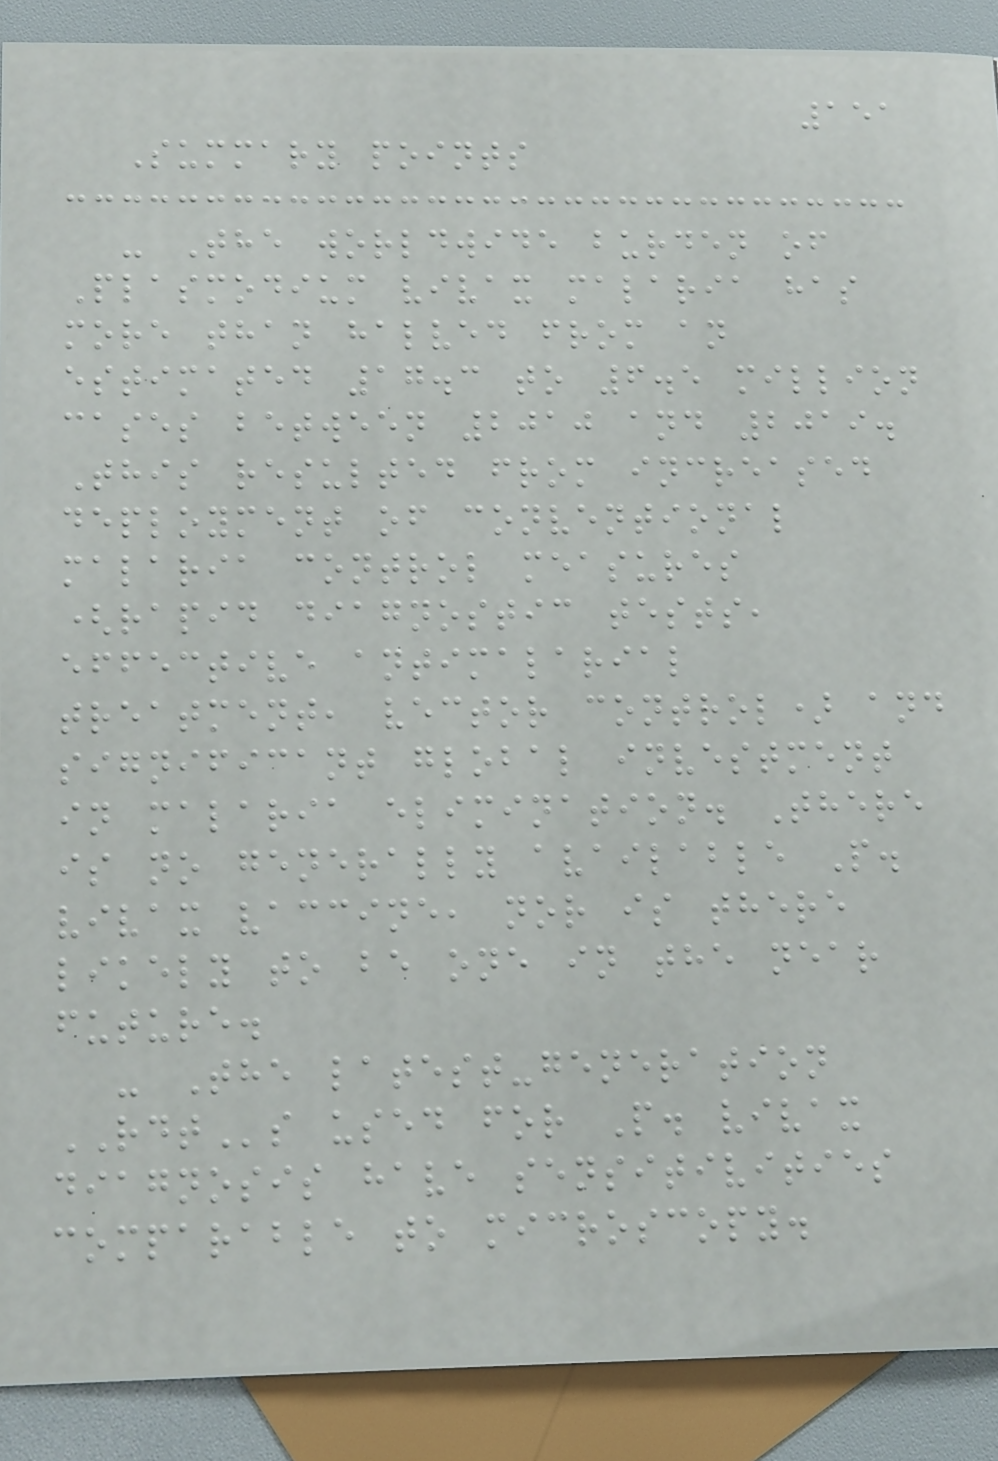151
Summary points
- The worldwide burden of
Plasmodium vivax malaria has
more than halved from an
estimated 17.3 to 6.5 million
cases between 2010 and 2019.
This resulted from increased
deployment of conventional
malaria control measures
(rapid diagnostic tests,
effective antimalarial
treatment, vector control) and
significant global investment
in malaria elimination. There
is no generally available P.
vivax vaccine, nor is there
likely to be one in the near
future.
- The latest-generation
RDTs used for P. vivax
diagnosis have sensitivities
comparable to microscopy.
